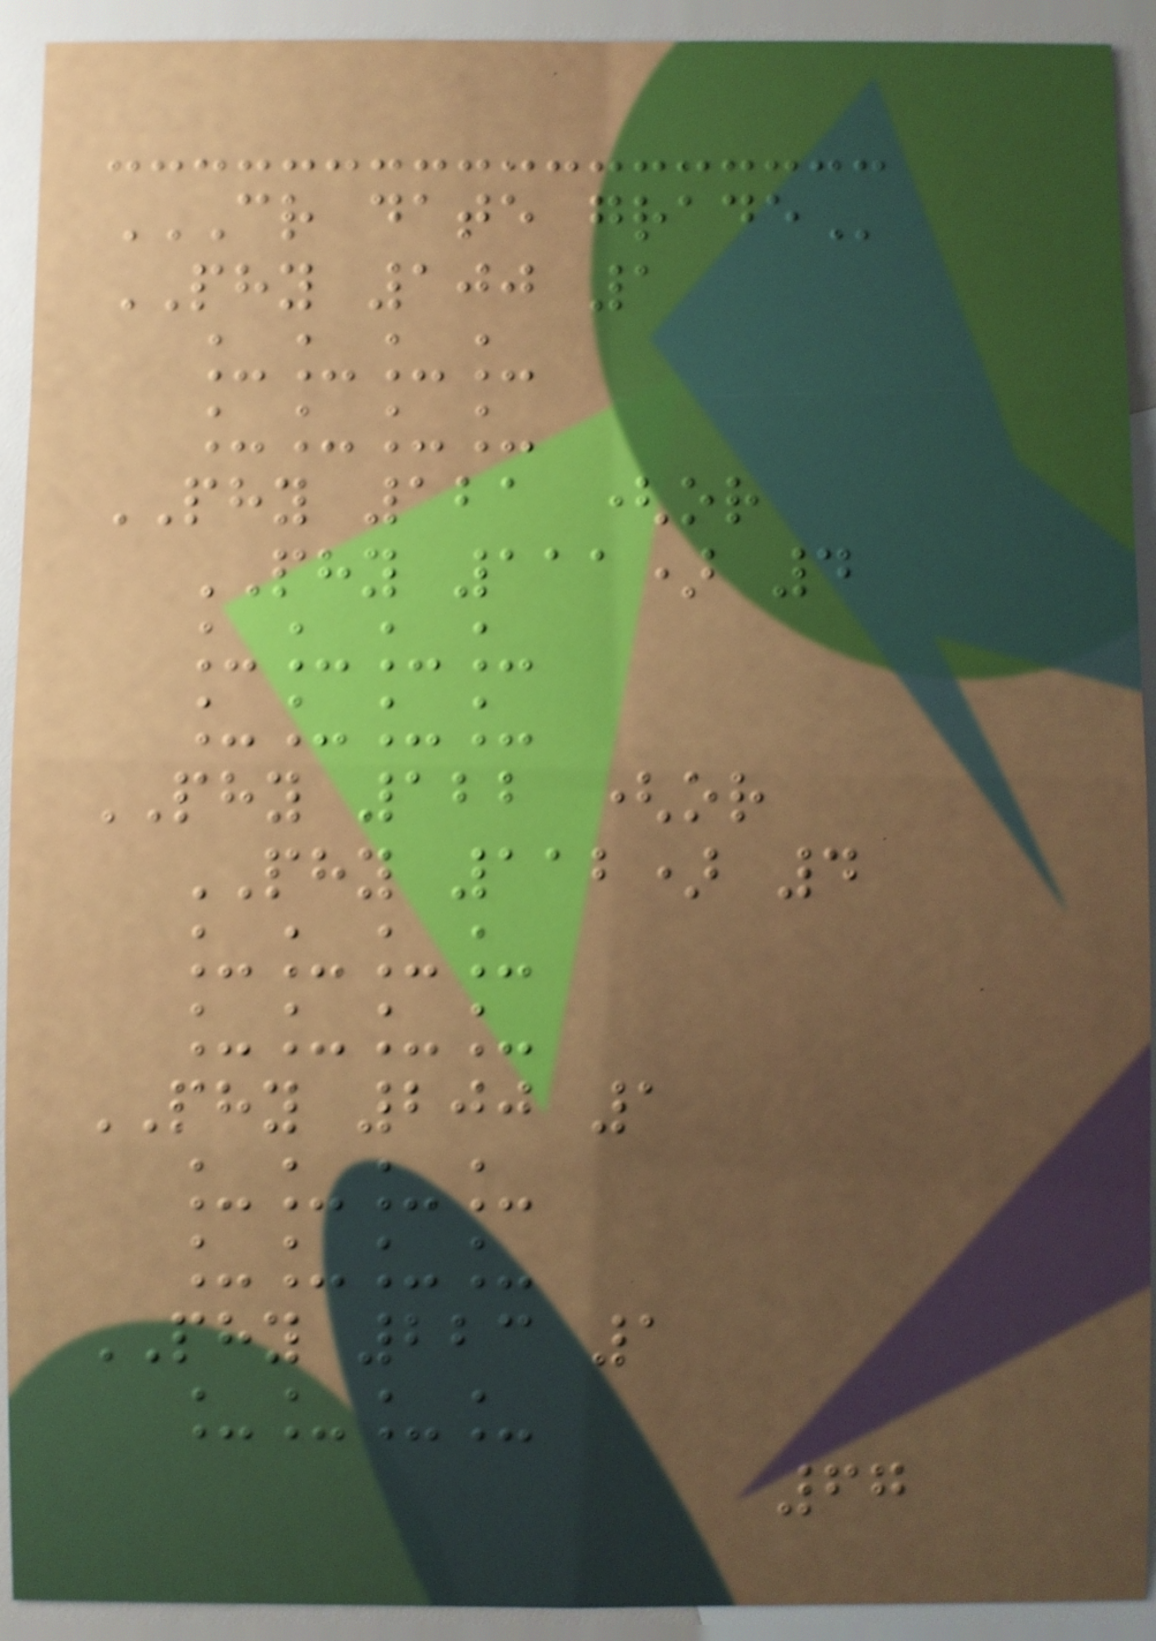CR DATE GRADE
PHY 100 1
____
____
PHY 121 (or
PHY 111) 4
____
____
PHY 122 (or
PHY 112) 4
____
____
PHY 200 1
____
____
PHY 223 1
____
67
